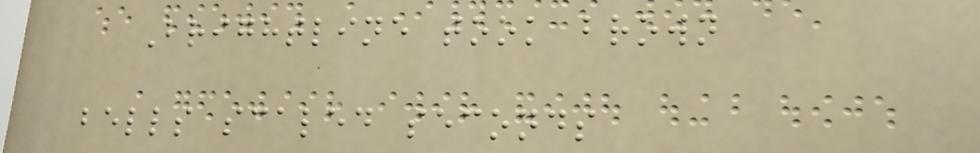Brightline took brown
bells scaled seconds
